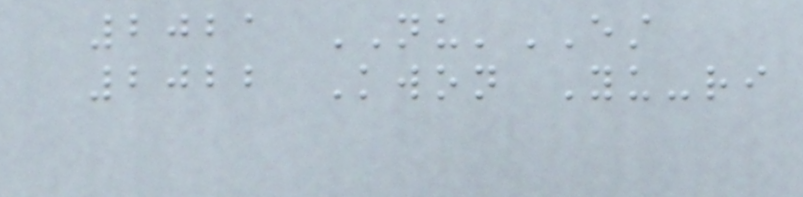2021 NU'EST
2022 Kwon Yu-ri
